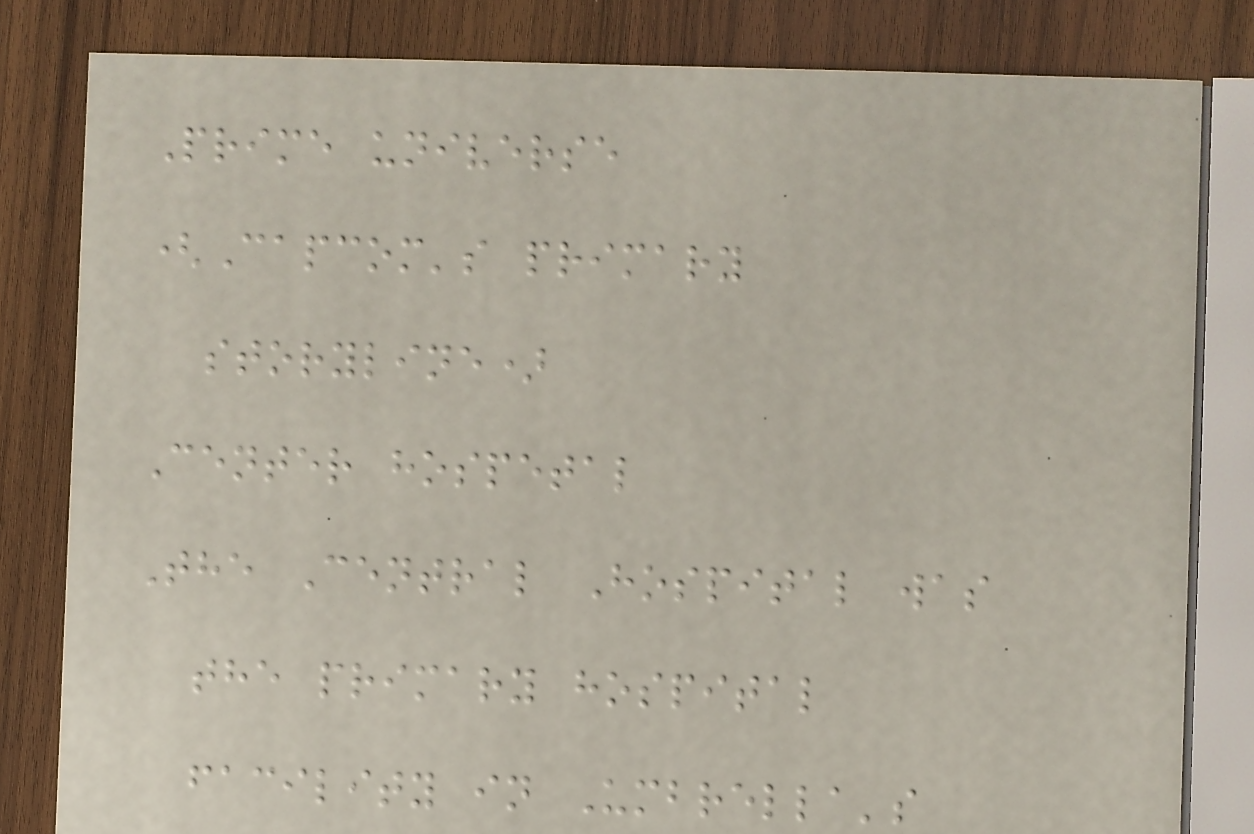Prime universe
(Capcom's primary
storyline)
Center hospetal
The Central Hospital was
the primary hospital
facility in Umbrella's
